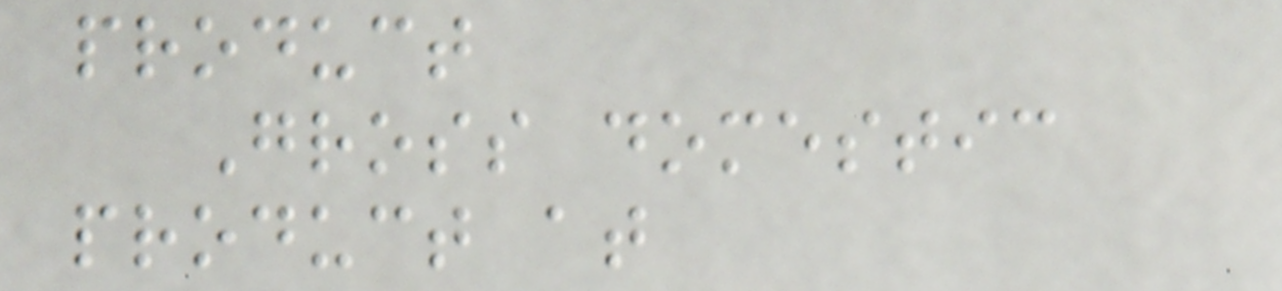product
Gross domestic
product at
